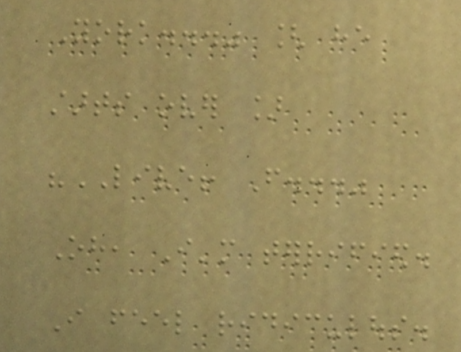York..." [ he
starts over ]
"LIVE! From..."
Oh, I'm terrified.
I feel ridiculous.
